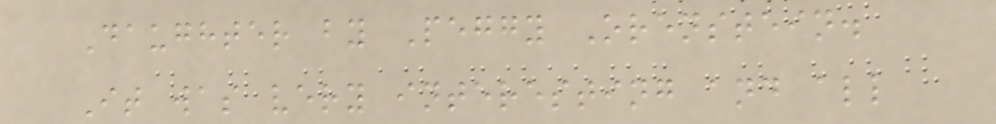Daughter by Peggy Orenstein.
It was very interesting and all
